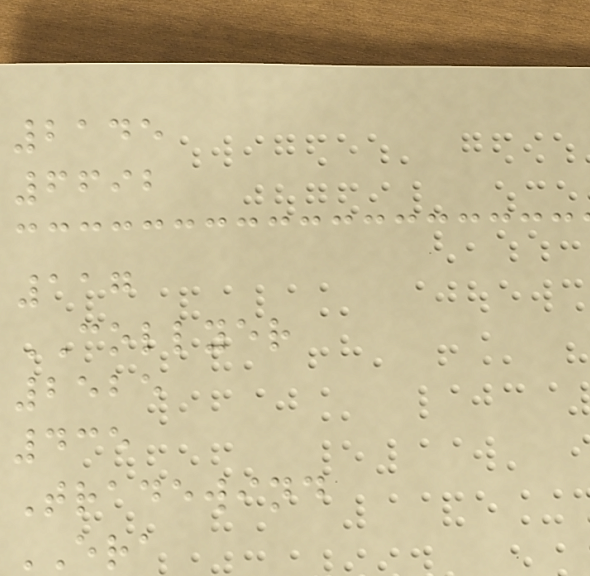2145
6692
117
COLLYER
2525
435
Tradewind
ERA
